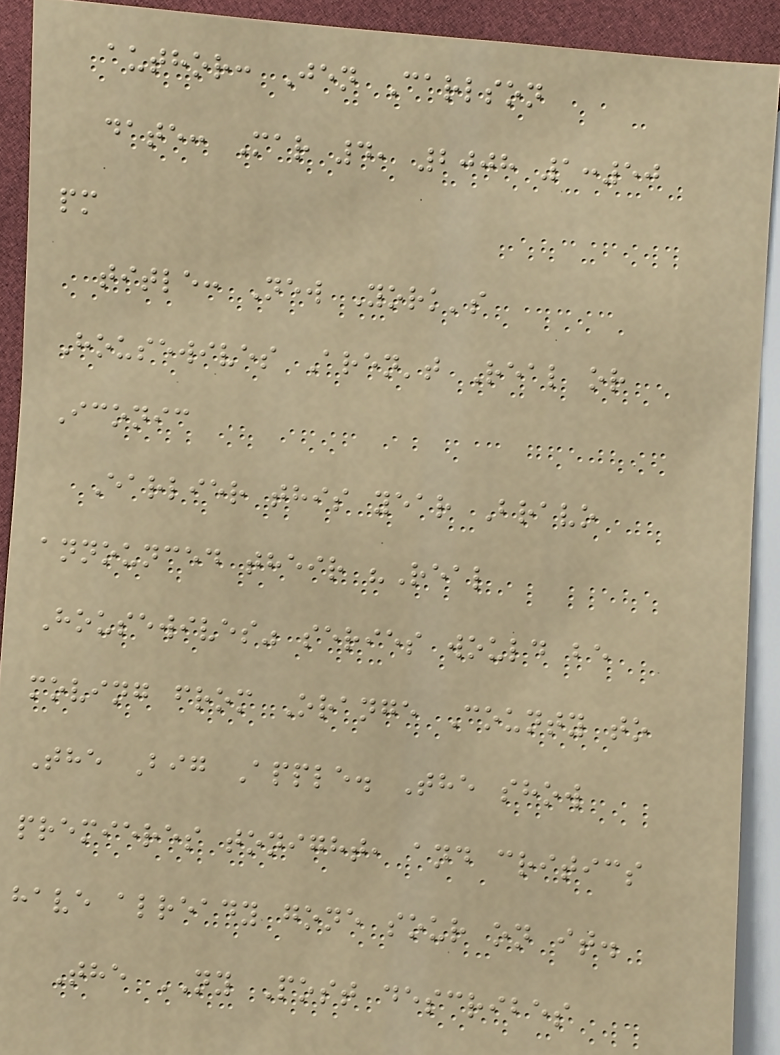author: Jen Carlson
date: Mar 4, 2008 1:50
pm
title: New York's
Housewives Aren't Real or
Iconic
Earlier this year Bravo
announced their "Real
Housewives" series would be
moving from Orange County to
The Big Apple. The show
premieres tonight, and critics
have already gone sour on it.
The NY Post describes
